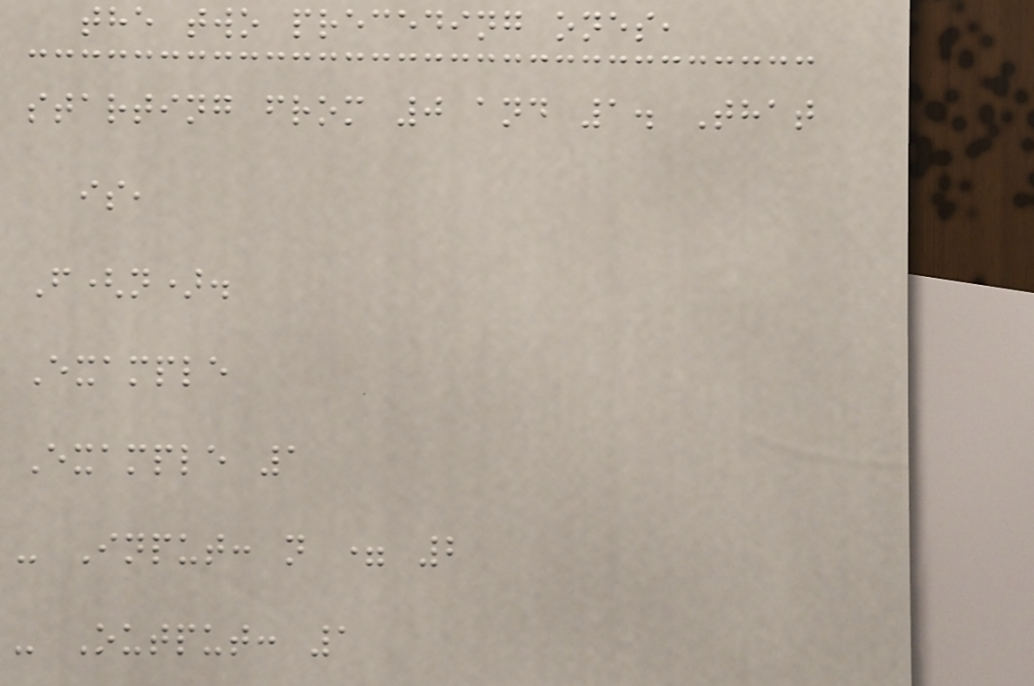the two preceding ones,
starting from 0 and 1. That
is,
F(n).
Example
Example 1
- Input: n = 2
- Output: 1
